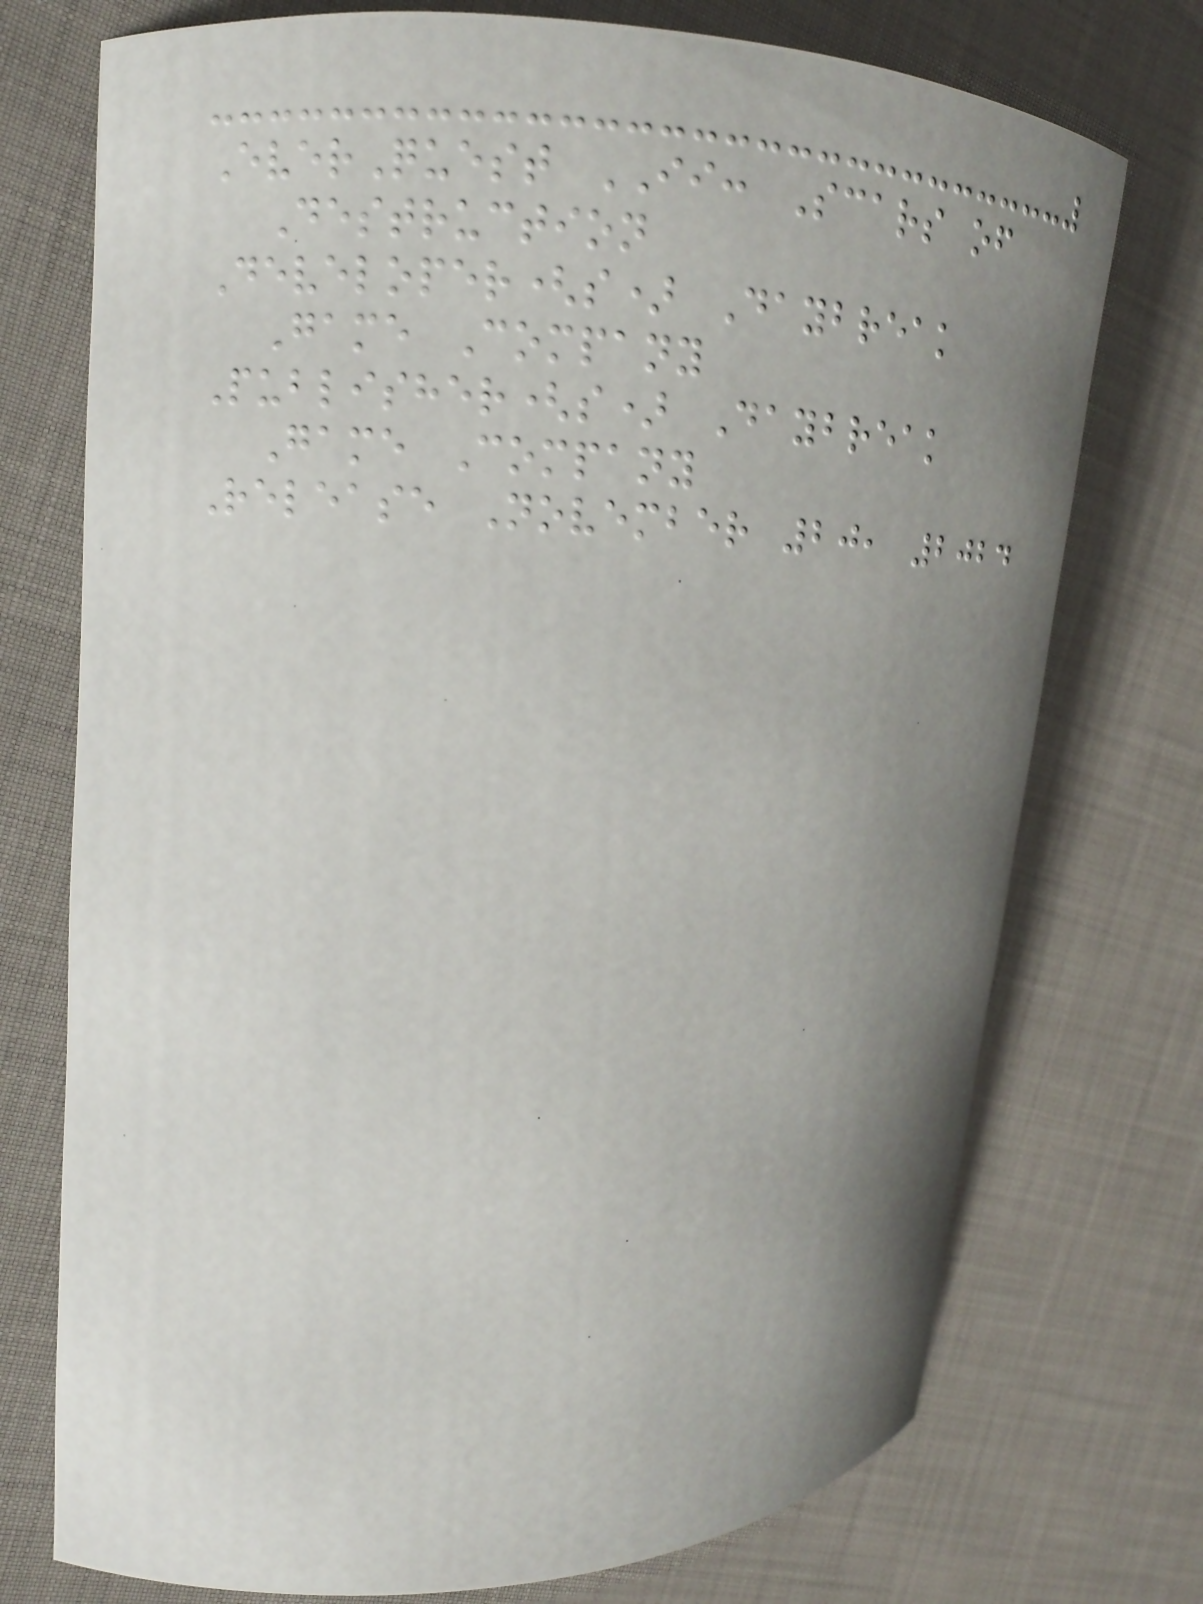EverQuest II: Scars of
Destruction
Developer(s) Daybreak
Game Company
Publisher(s) Daybreak
Game Company
Release November 20, 2024
